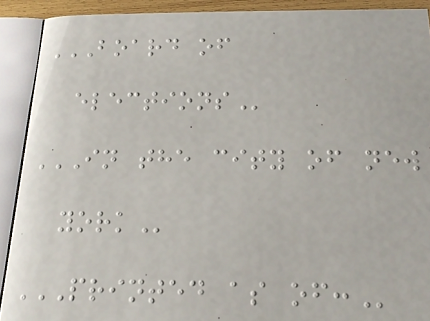BOARD OF
ELECTIONS
IN THE CITY OF NEW
YORK
PRINTED AS OF:
